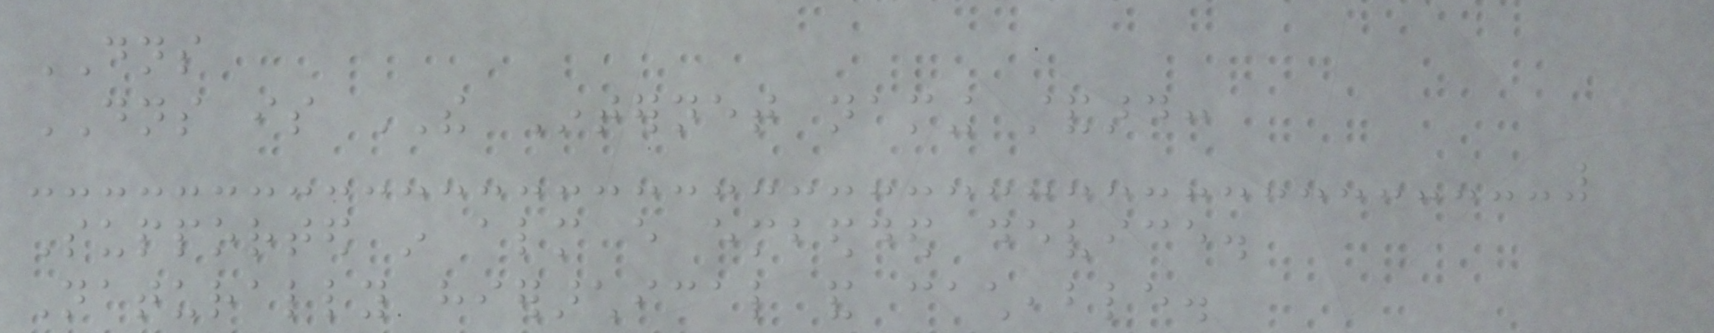DNS
DNS is THE Internet naming standard:
Supported in almost every embedded device.
Naturally hierarchical and cacheable.
